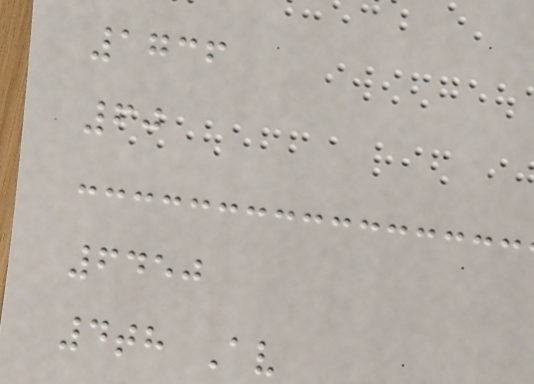1736
60
6450
4th Av
